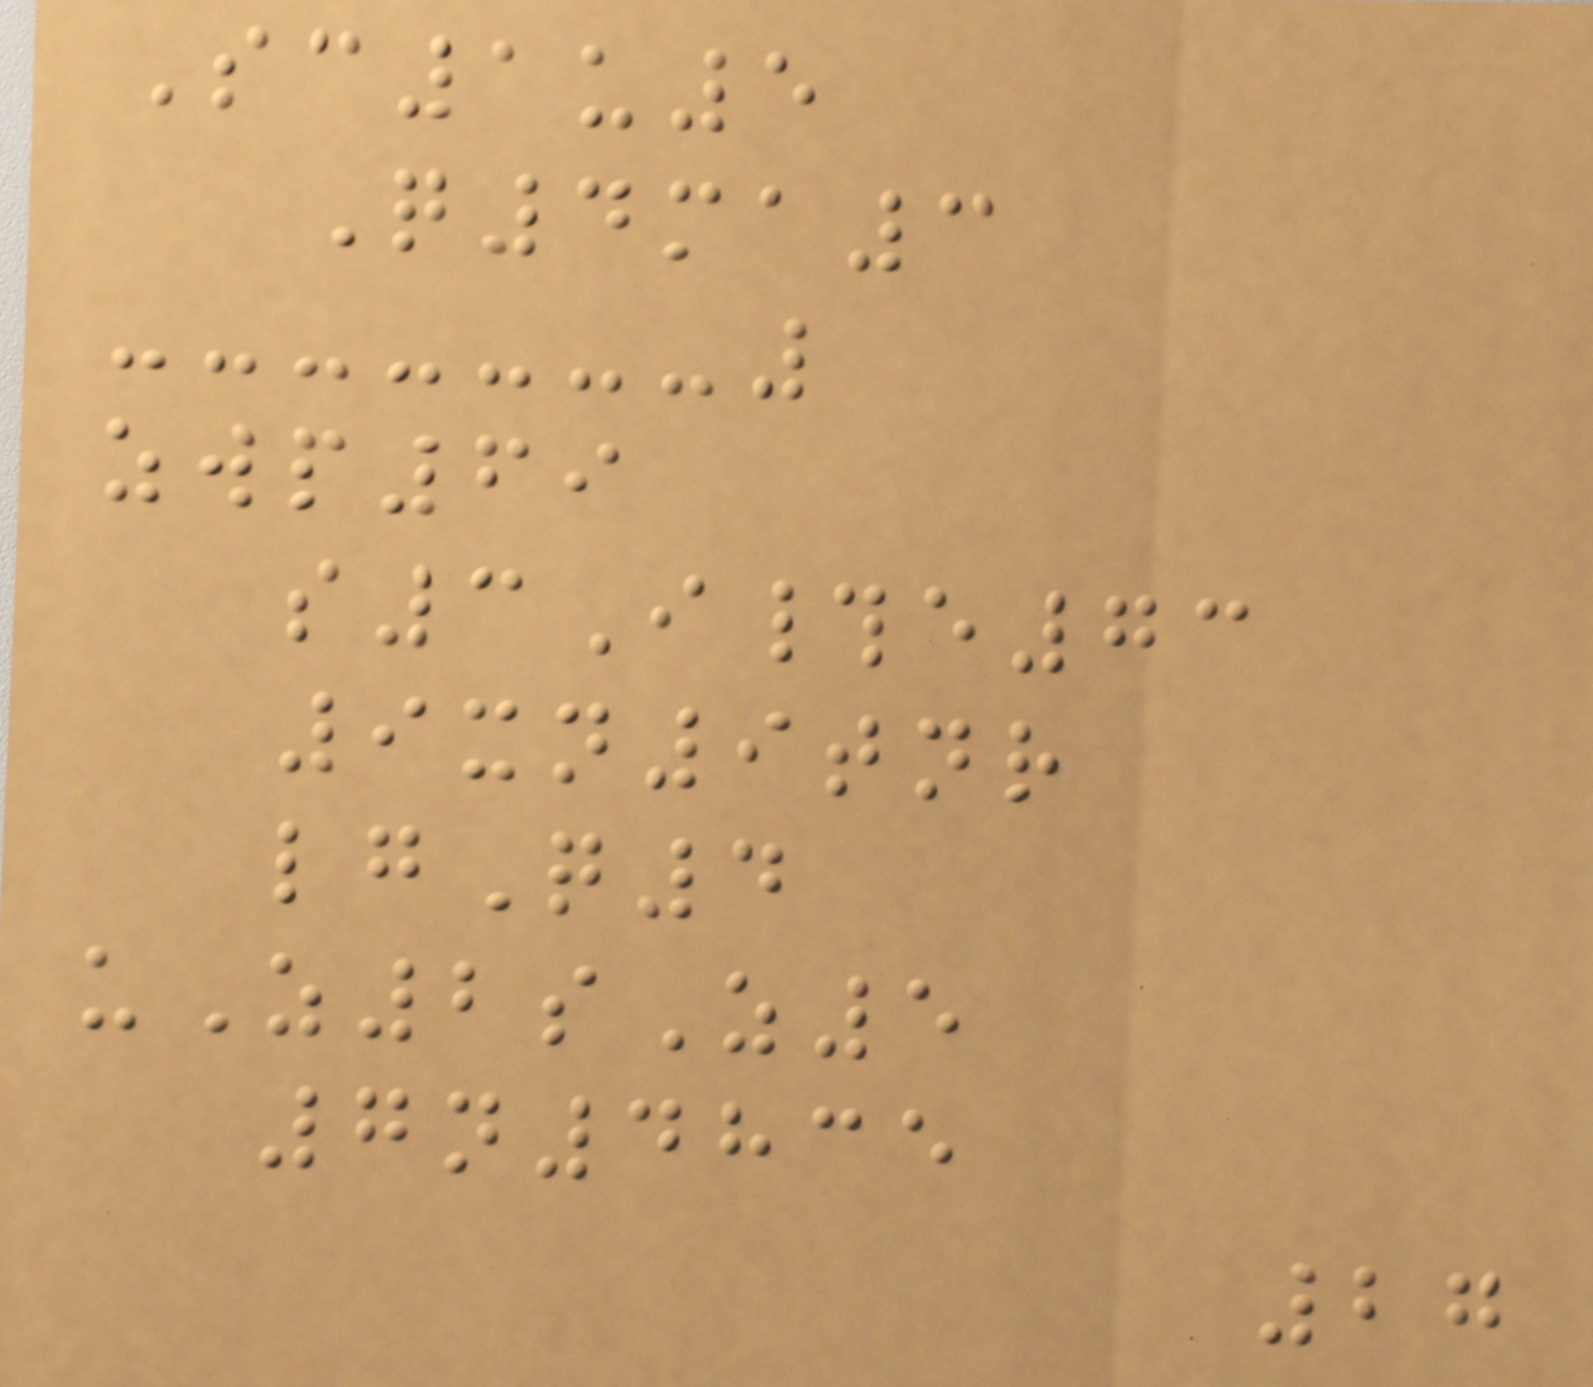Sc1u5
Q4ma3
zwp69
s3I#e73
9xn9tnr
lgQ4
uZ2sZ5
7n4835
27
